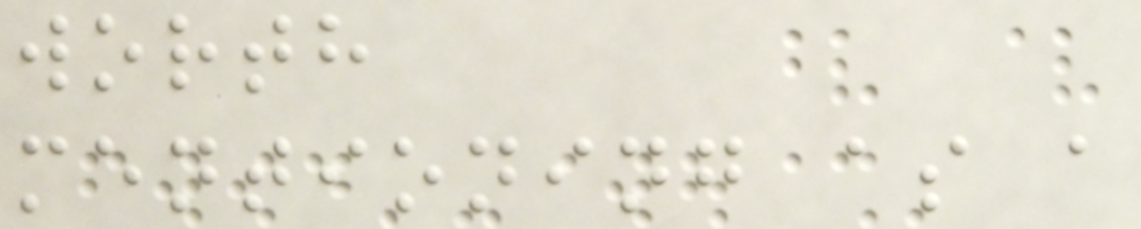worth
mentioning as a
